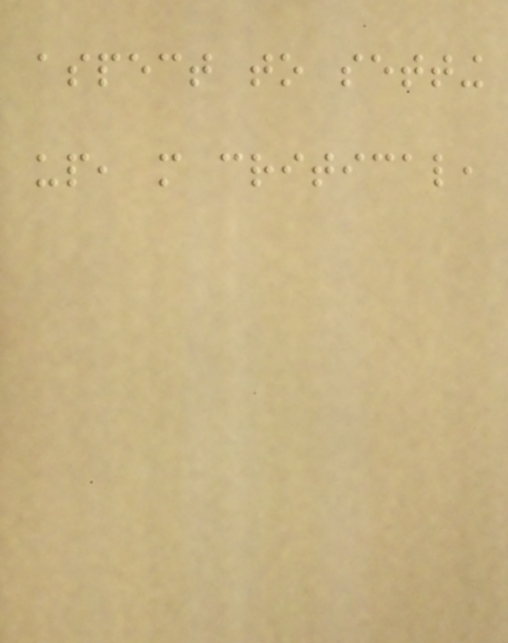aspect to setting
up, more critical,
